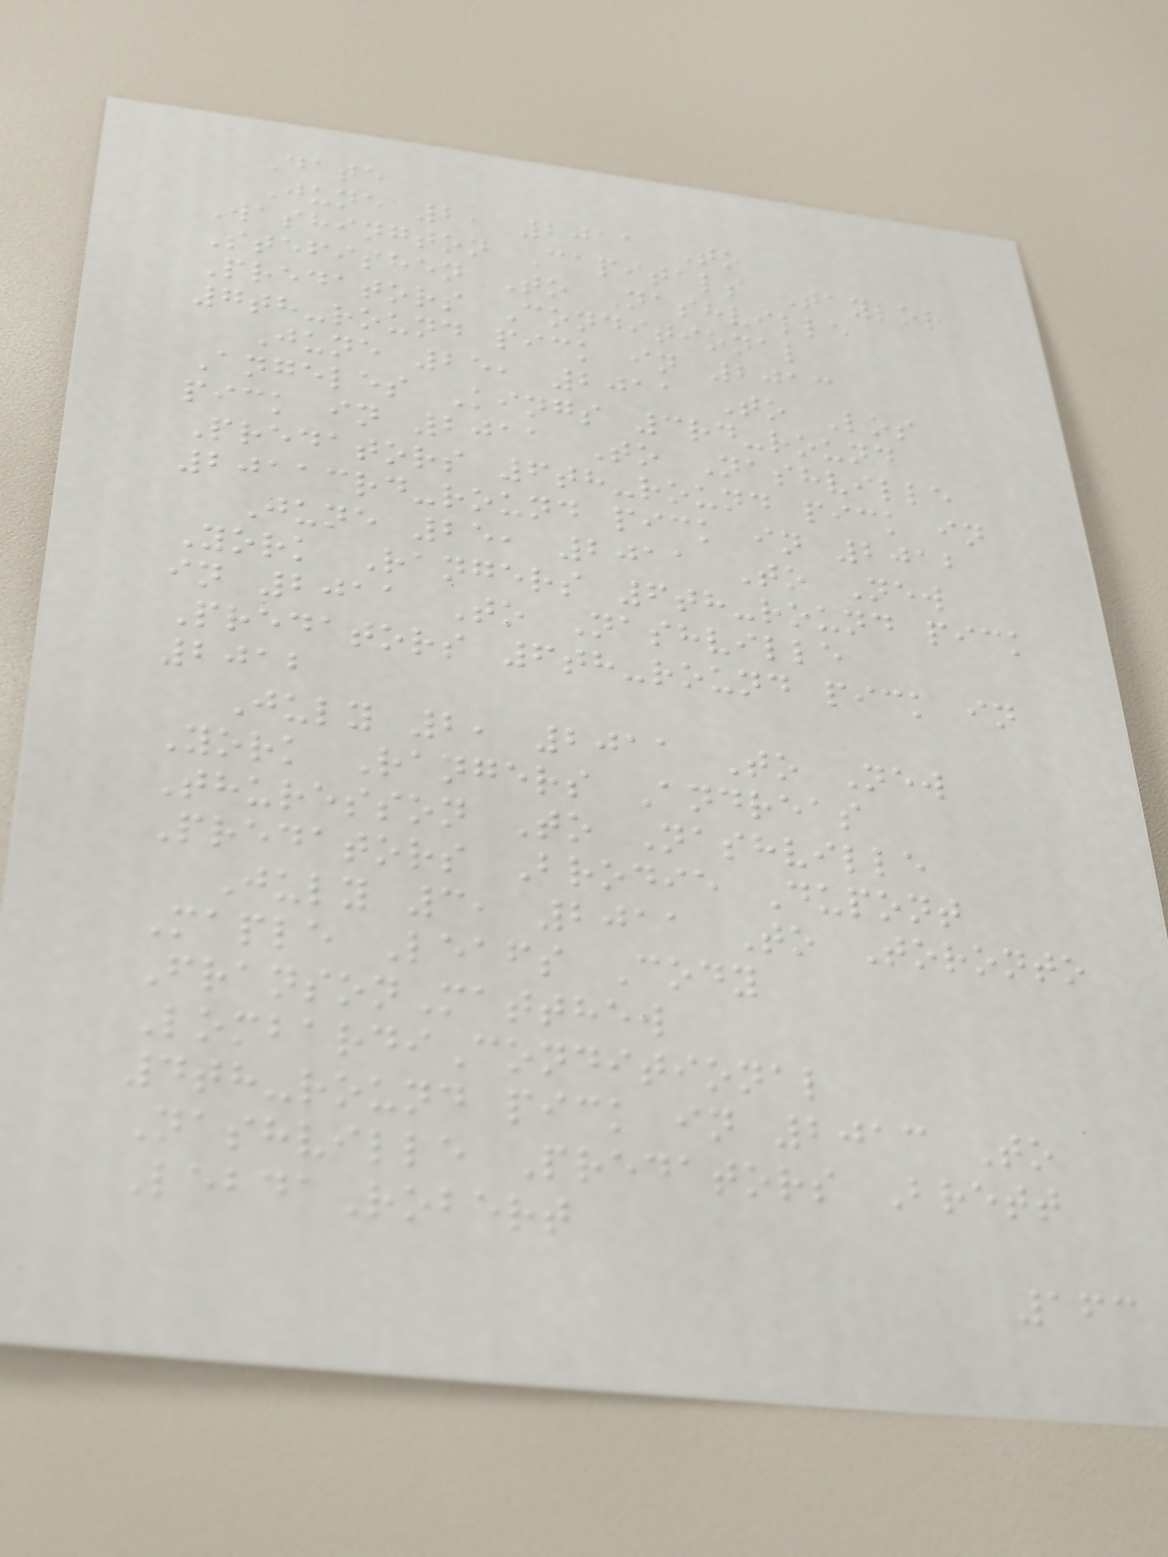Date
June 2, 2011 To
Washington Capitals Taylor
Stefishen To Nashville
Predators Conditional
7th-round pick in 2013
June 25, 2011 To Los
Angeles Kings 3rd-round
pick in 2011 To Nashville
Predators 6th-round pick in
20113rd-round pick in 2012
June 25, 2011 To New
York Rangers 6th-round pick
in 2011 To Nashville
Predators 6th-round pick in
2012
July 2, 2011 To New
York Rangers Andreas
Thuresson To Nashville
Predators Brodie Dupont
July 3, 2011 To Toronto
Maple Leafs Cody
FransonMatthew
LombardiConditional
4th-round pick in 2013 To
Nashville Predators Brett
LebdaRobert
163
